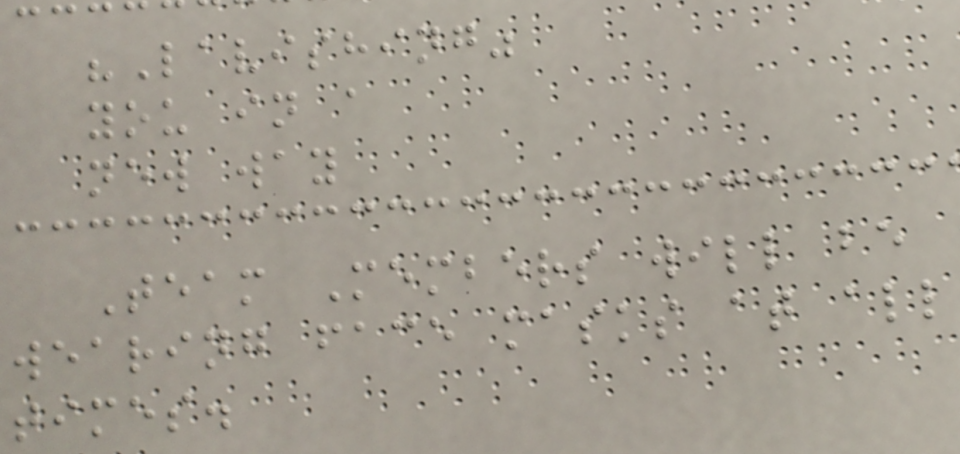"Lavishing"
you in a
new way
Team Members will be
wearing face masks at all
times.
